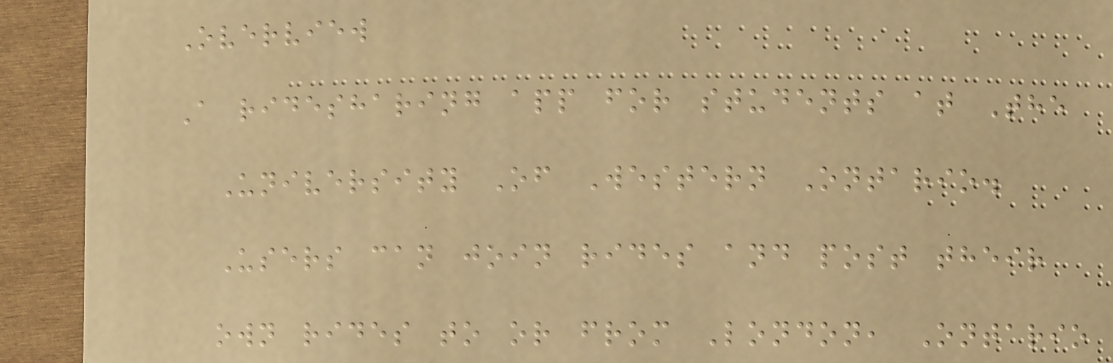Overview
A ridesharing app for students at The
University Of Western Ontario.
Users can join rides and post their
own rides to or from London, Ontario
